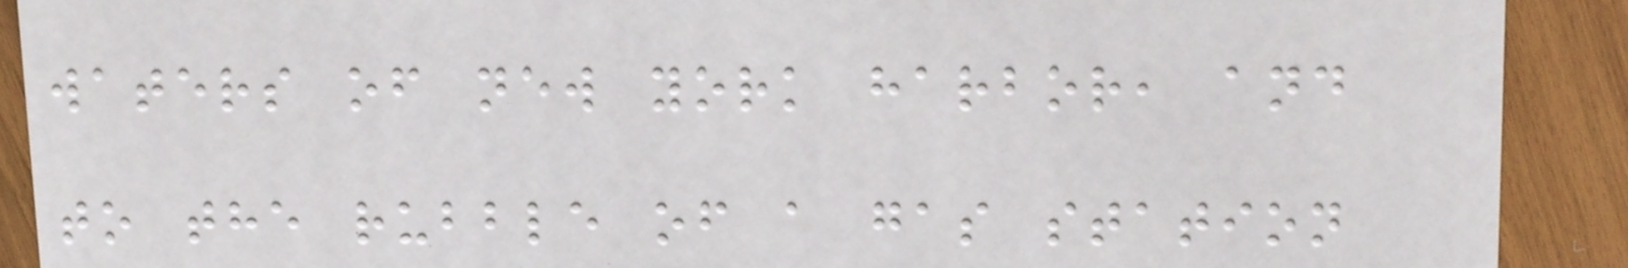waters of new york harbor, and
to the rubble of a gas station
